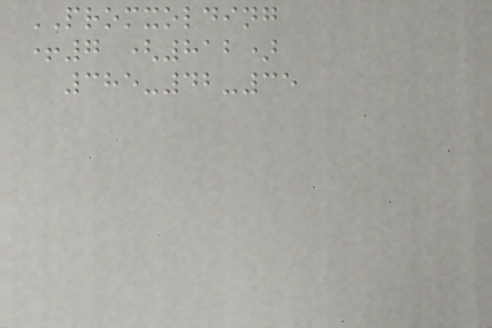PROMXOLDING
+7 (812)
385-42-35
